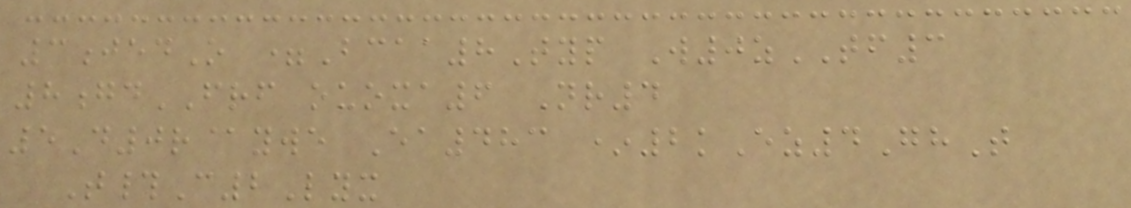3jedO =Bcaa8Typ W0zTF3
8gdFRF ouoxa6 Nr4
5D0r@ywe Ea483 *2kEz4GhT
T#C2Lyx
